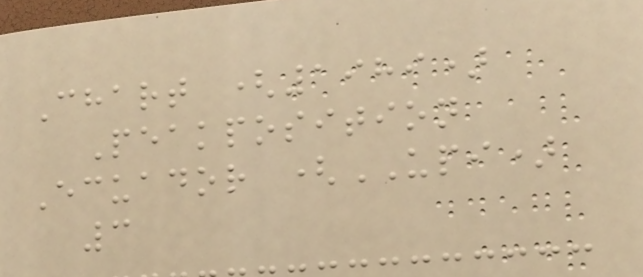Chart (1989)
Peakposition
Ecuador (UPI)
3
